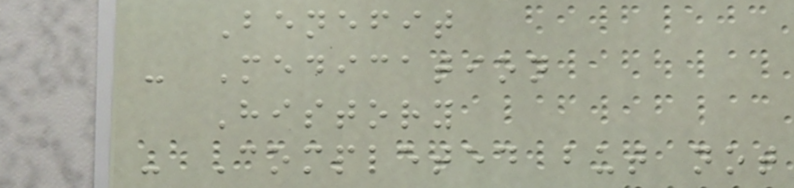Benefit
- Medication
History
- Completed but not
